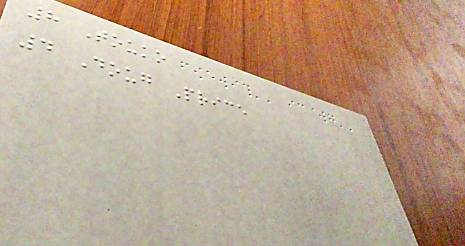8 Touko
4 Doug Price
